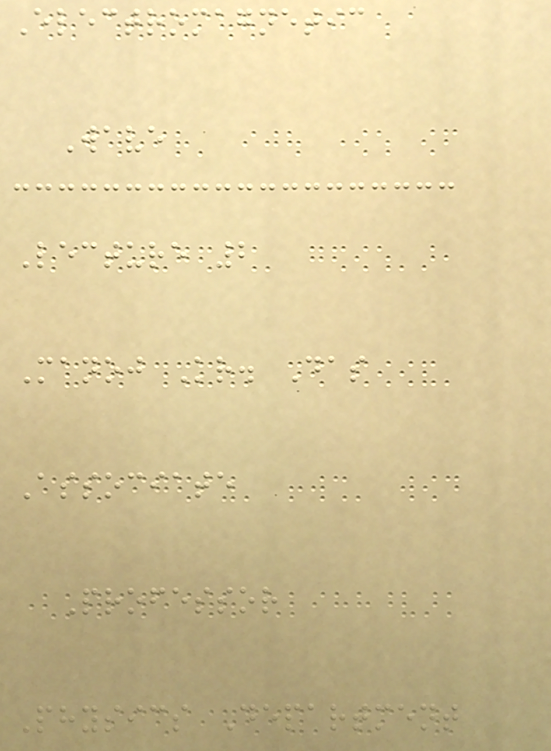Electromagnetic
Wave
Lecture 2
Manoj Kr. Das
Associate
Professor
Physics Department
